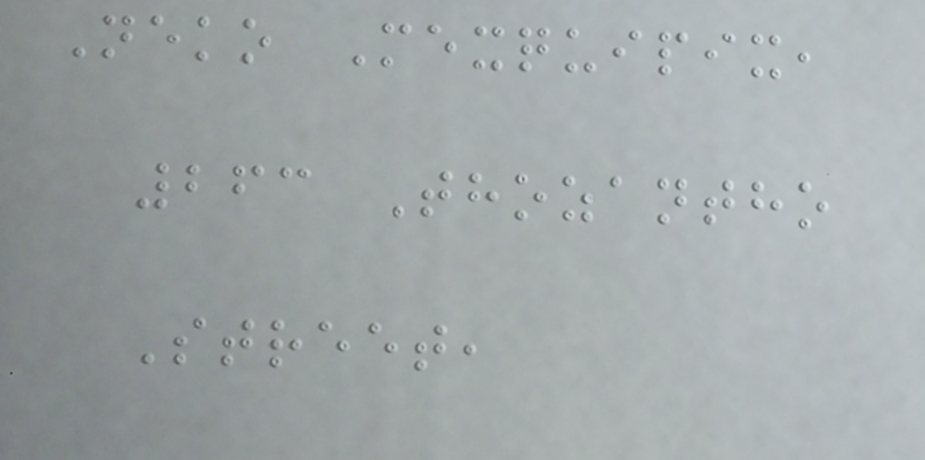Neko Mexquipix,
263 Thozantho
Street,
